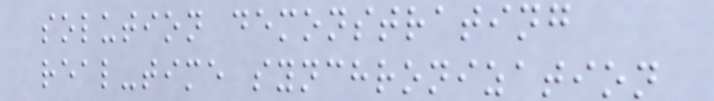solution demonstrating
real-time synchronization
